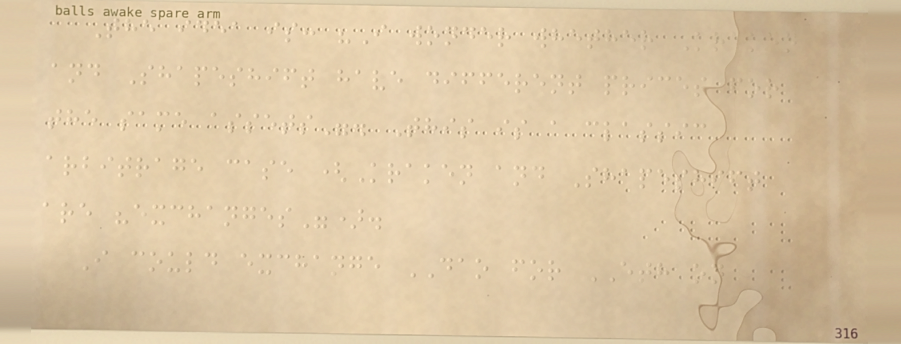The idea is: "I wonder whether Kraken
and Shapeshift have different prices for
the same assets". This is a classic
arbitrage case (Kraken and Shapeshift
are "exchanges").
I could exchange DAO for ETH on
